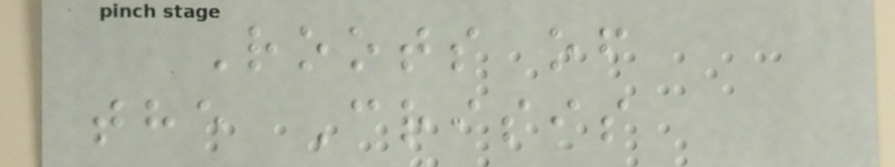Roots of
the Crisis
